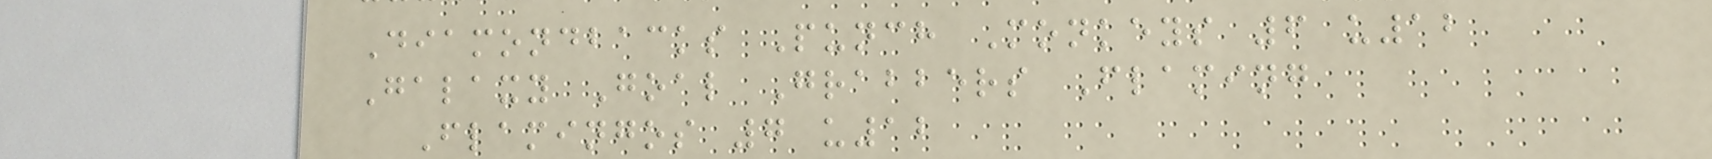Diamondbacks Punch Monkeys 6 u12
Galaxy Goal Grabbers Flaming
Flamingos 7 u12
